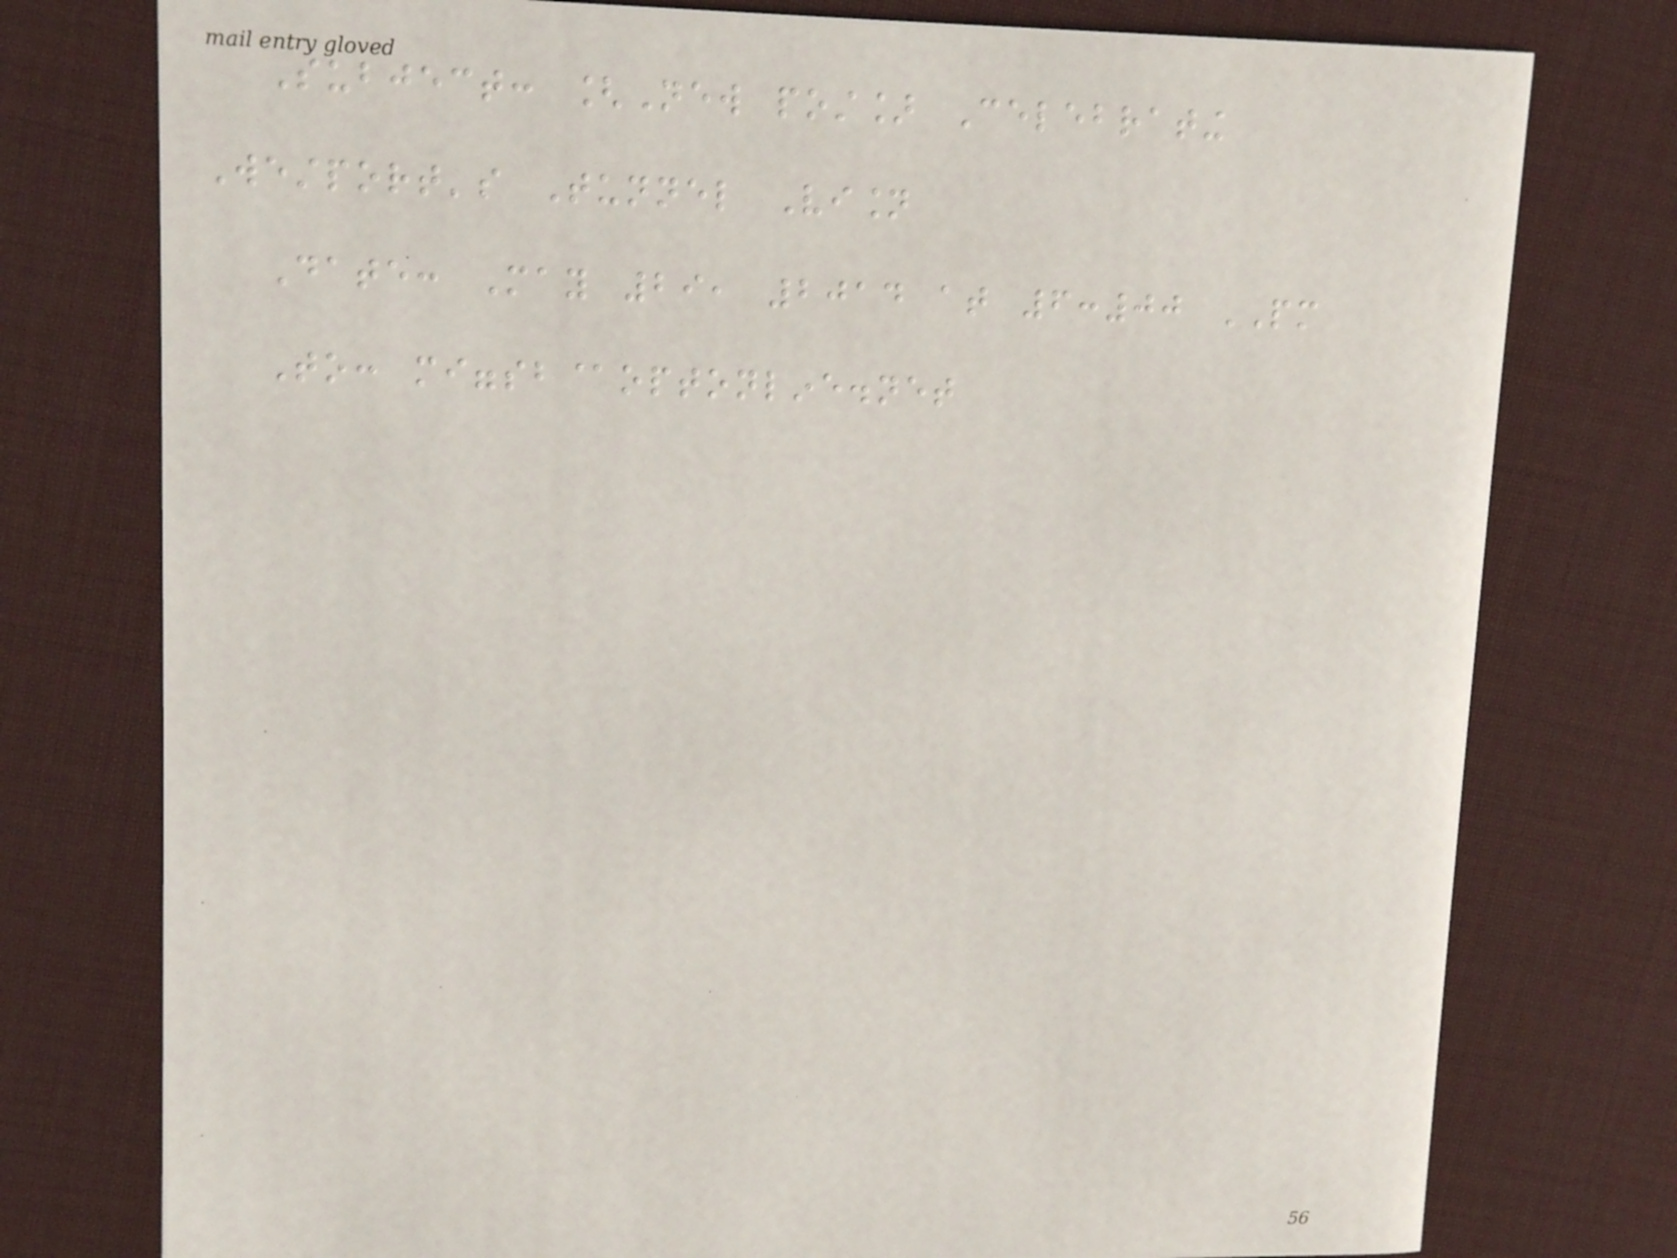Subject: [New post] Celebrating
Westport's Tunnel Vision
Date: May 29, 2014 at 6:00 PM
To: miggsb@optonline.net
